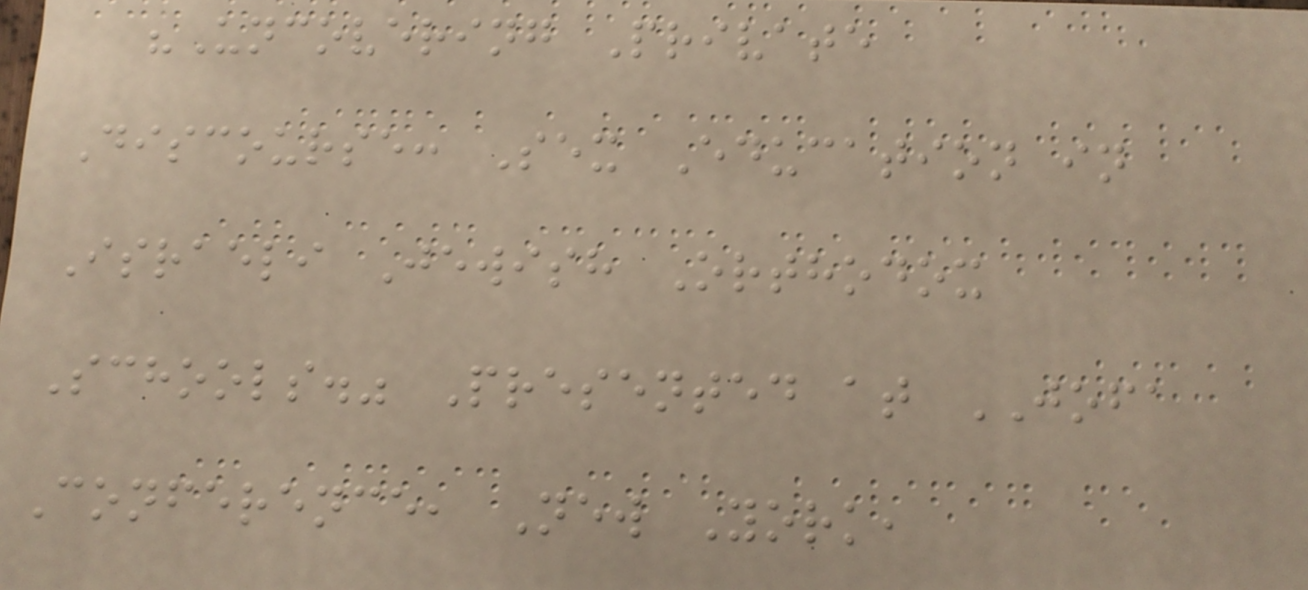"Uncovering Private
Discourse: Sex Education in
Israeli Jewish Orthodox
Schools." Presented at JOFA
Conference, New York,
